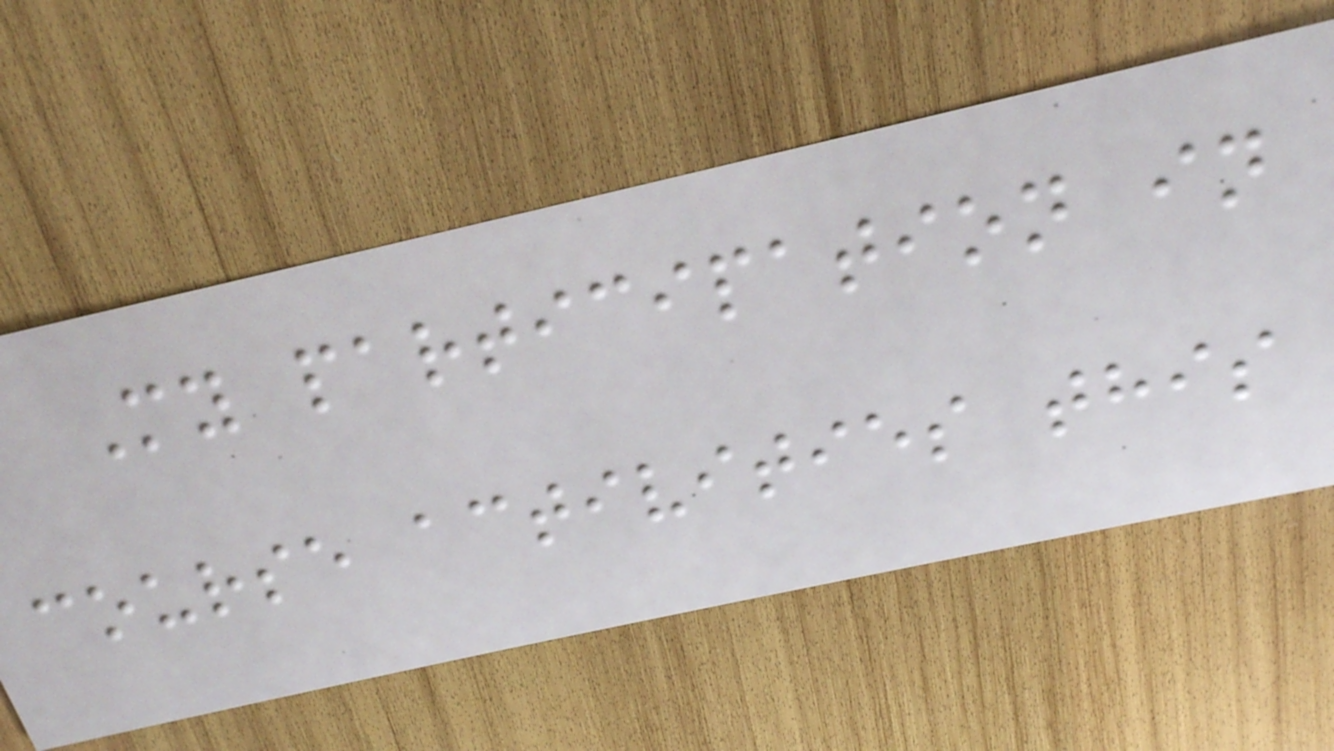My participation in
course activities this
